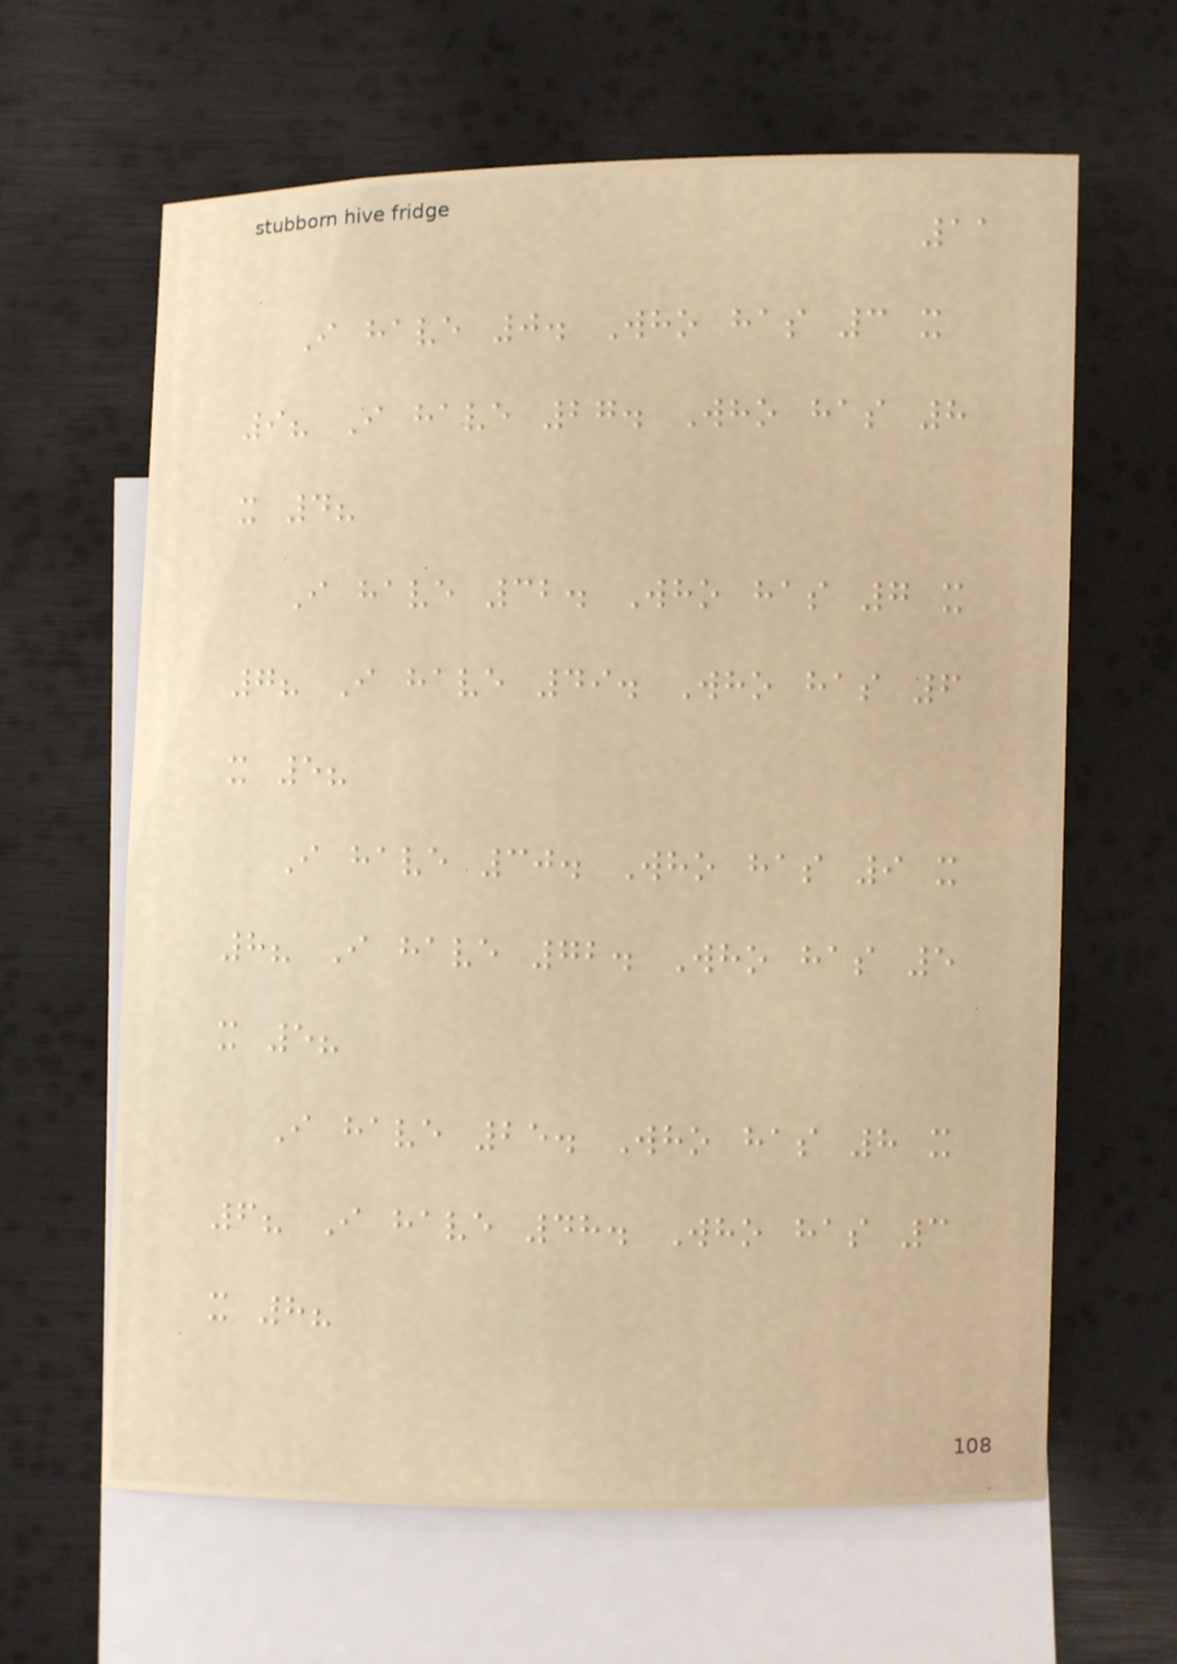11
I have 0. Who has 3 x
9? I have 27. Who has 8
x 4?
I have 32. Who has 7 x
7? I have 49. Who has 6
x 5?
I have 30. Who has 9 x
8? I have 72. Who has 5
x 5?
I have 25. Who has 8 x
6? I have 48. Who has 3
x 8?
